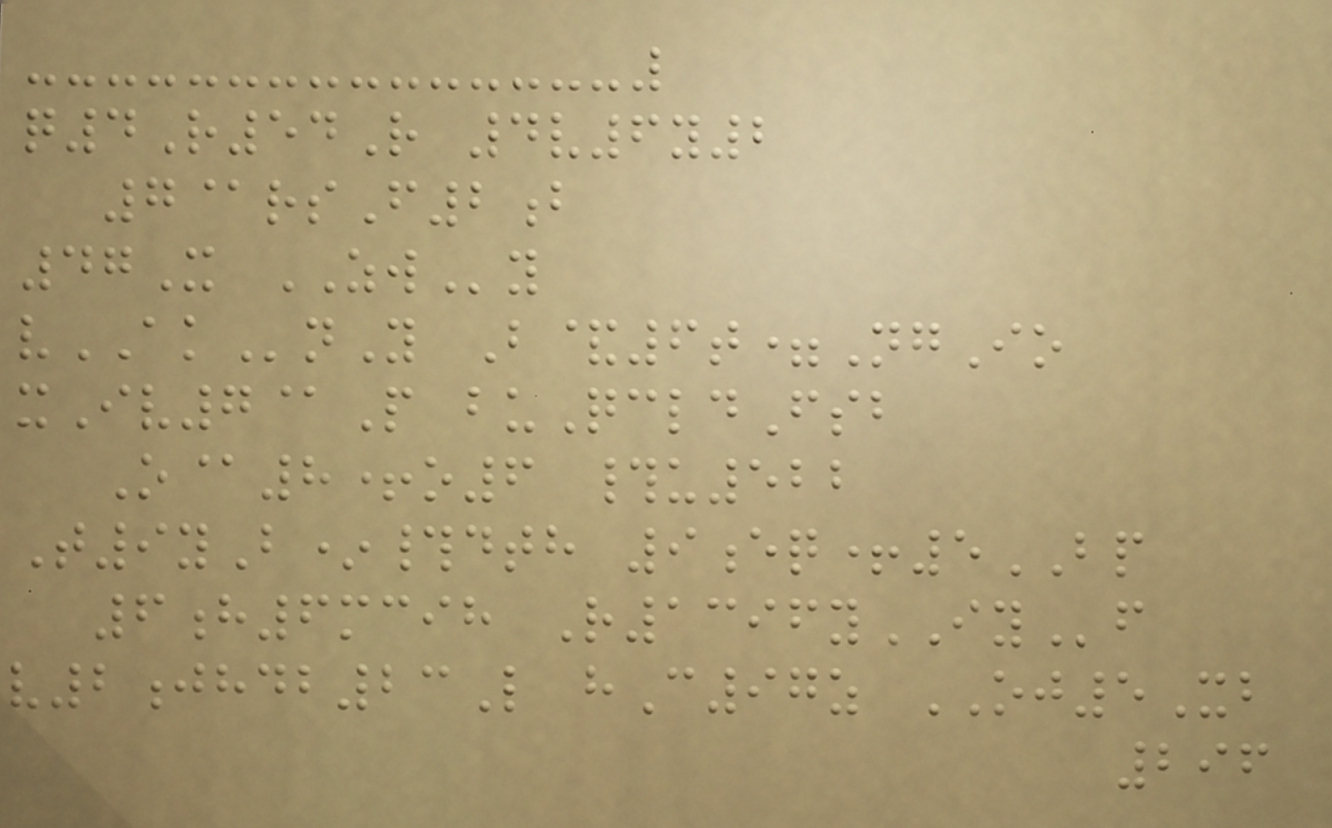q4R54R 4v6y2
7@rsF2b
47X ZWy
vAKnY B&6t=NgIo
xIv7@P buQcldFsb
O@8+o6 #u522
T9yB*#dth 9eq+5BP
6h6mcih R1396yIYf
v2jhdb23L hC97z OJ5Xb
296
